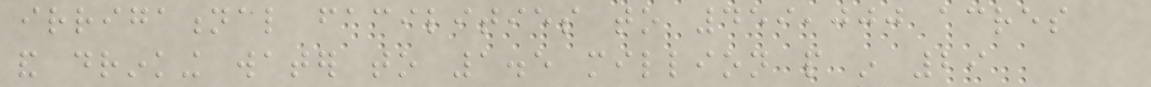irrigational facilities to 459,000 acres
and drinking water to 1.5 million people in 29
